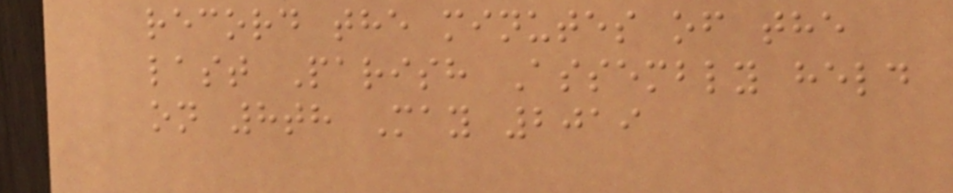record the minutes of the
last Parish Assembly held
on 8th May 2019
